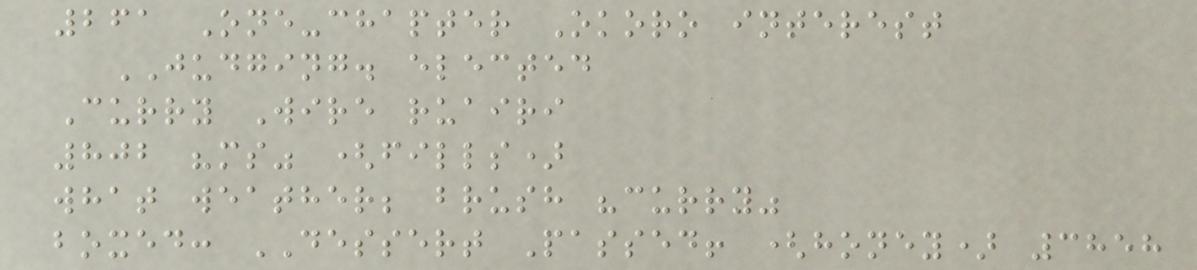261 One-chapter Okoro interest
JUDGING. elected
Curry Wire ruairi
802 "ms" (fills)
what weather; brush "curry"
boxed: DESSERT Passed! (honey) 3858
